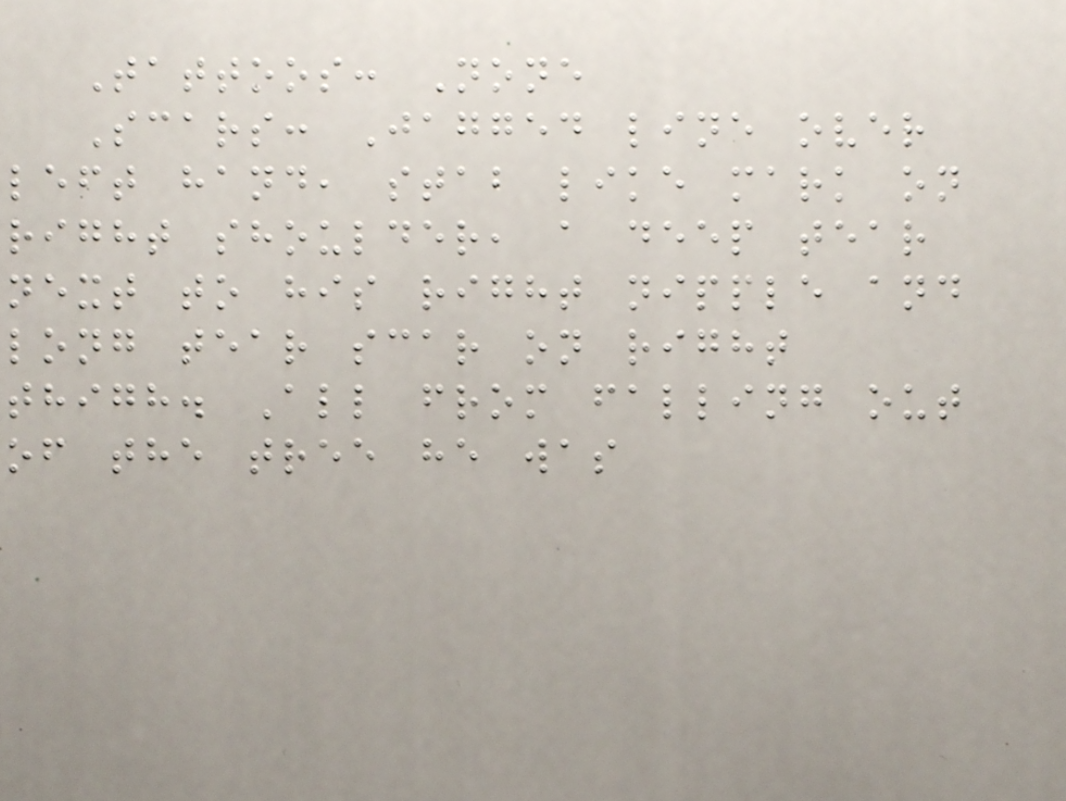Tattoos: None
Scars: Jagged line over
left hand, stab like mark on
right shoulder, a deep tear
next to his right nipple and
long tear scar on right
thigh. All from falling out
of the tree he was
